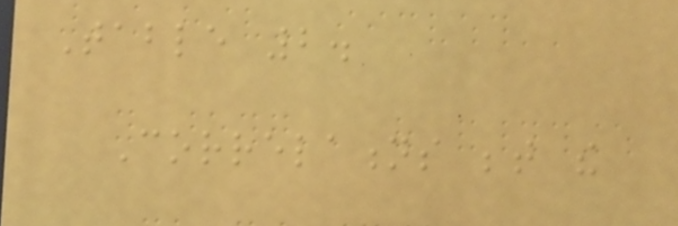Table 2.
Correlations between the
